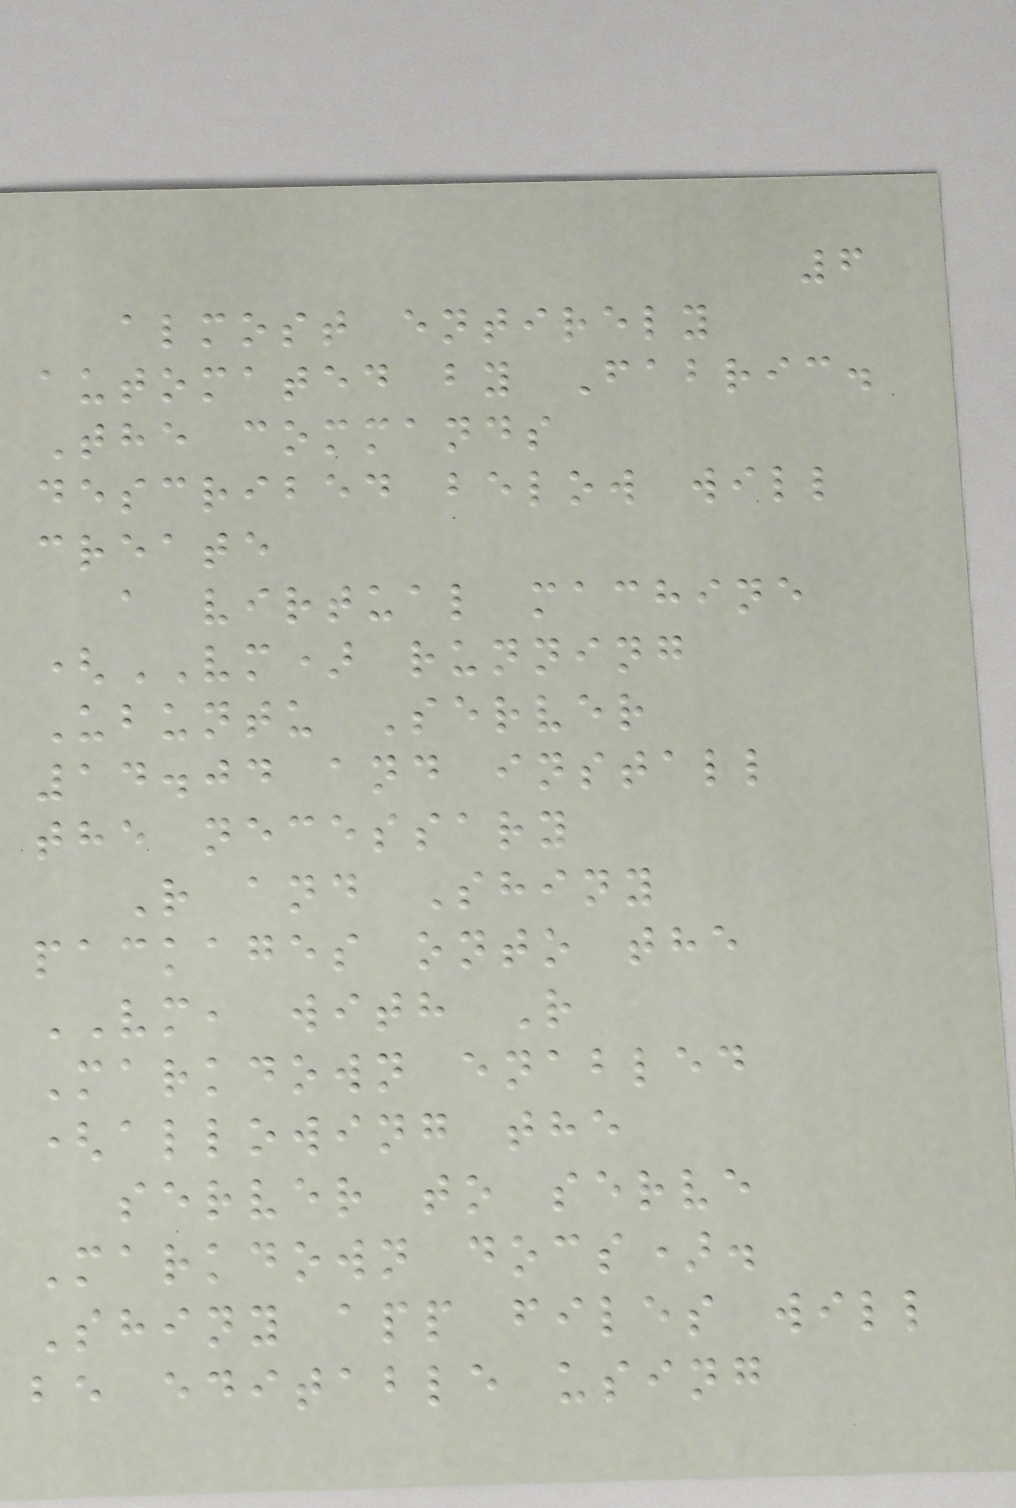6
almost entirely
automated by Fabric.
The commands
described below will
create
a virtual machine
(VM) running
Ubuntu Server
14.04 and install
the necessary
R and Shiny
packages onto the
VM, with R
Markdown enabled
(allowing the
server to serve
Markdown docs).
Shiny app files will
be editable using
